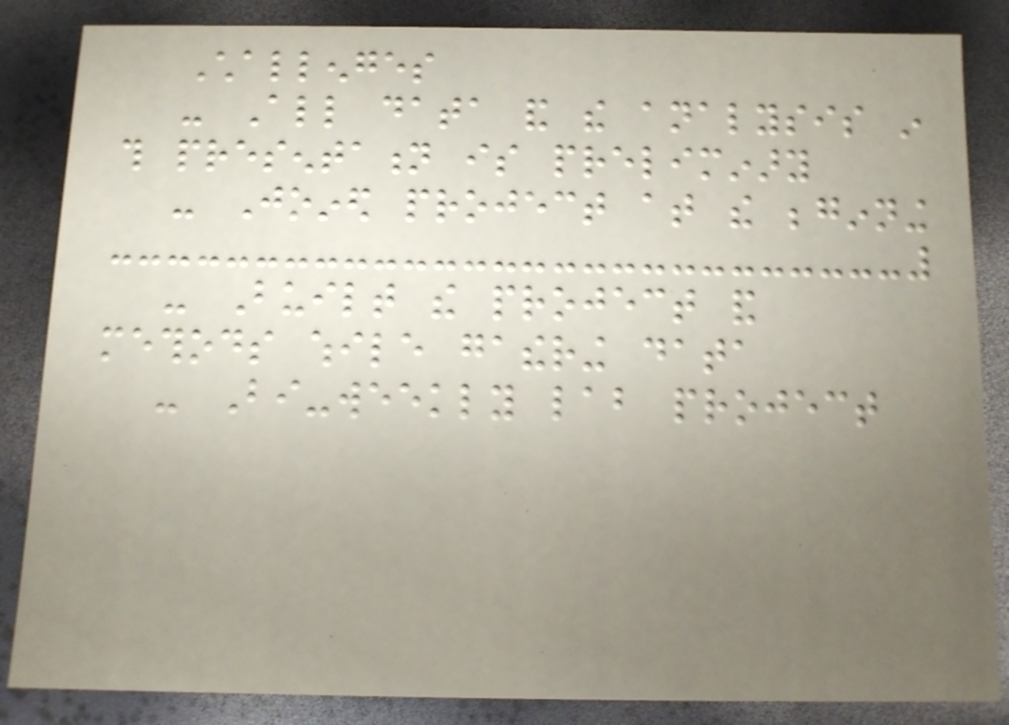Challenges
- All data and the analysis in
this presentation is preliminary
- Joined project at the beginning
- Built the project and
methods while gathering data
- Bi-weekly lab project
